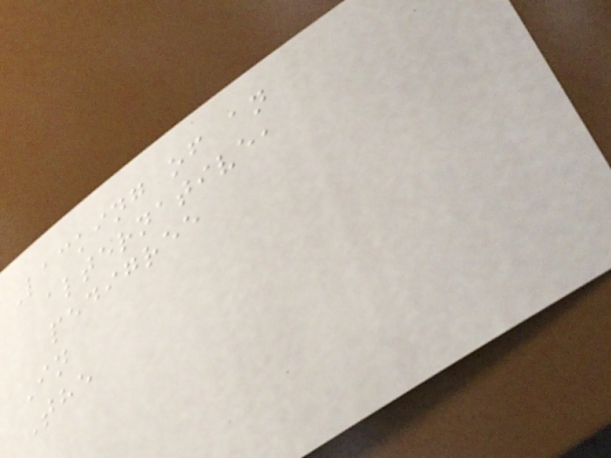Lacking of an
alternative,
pedigree
In
The
